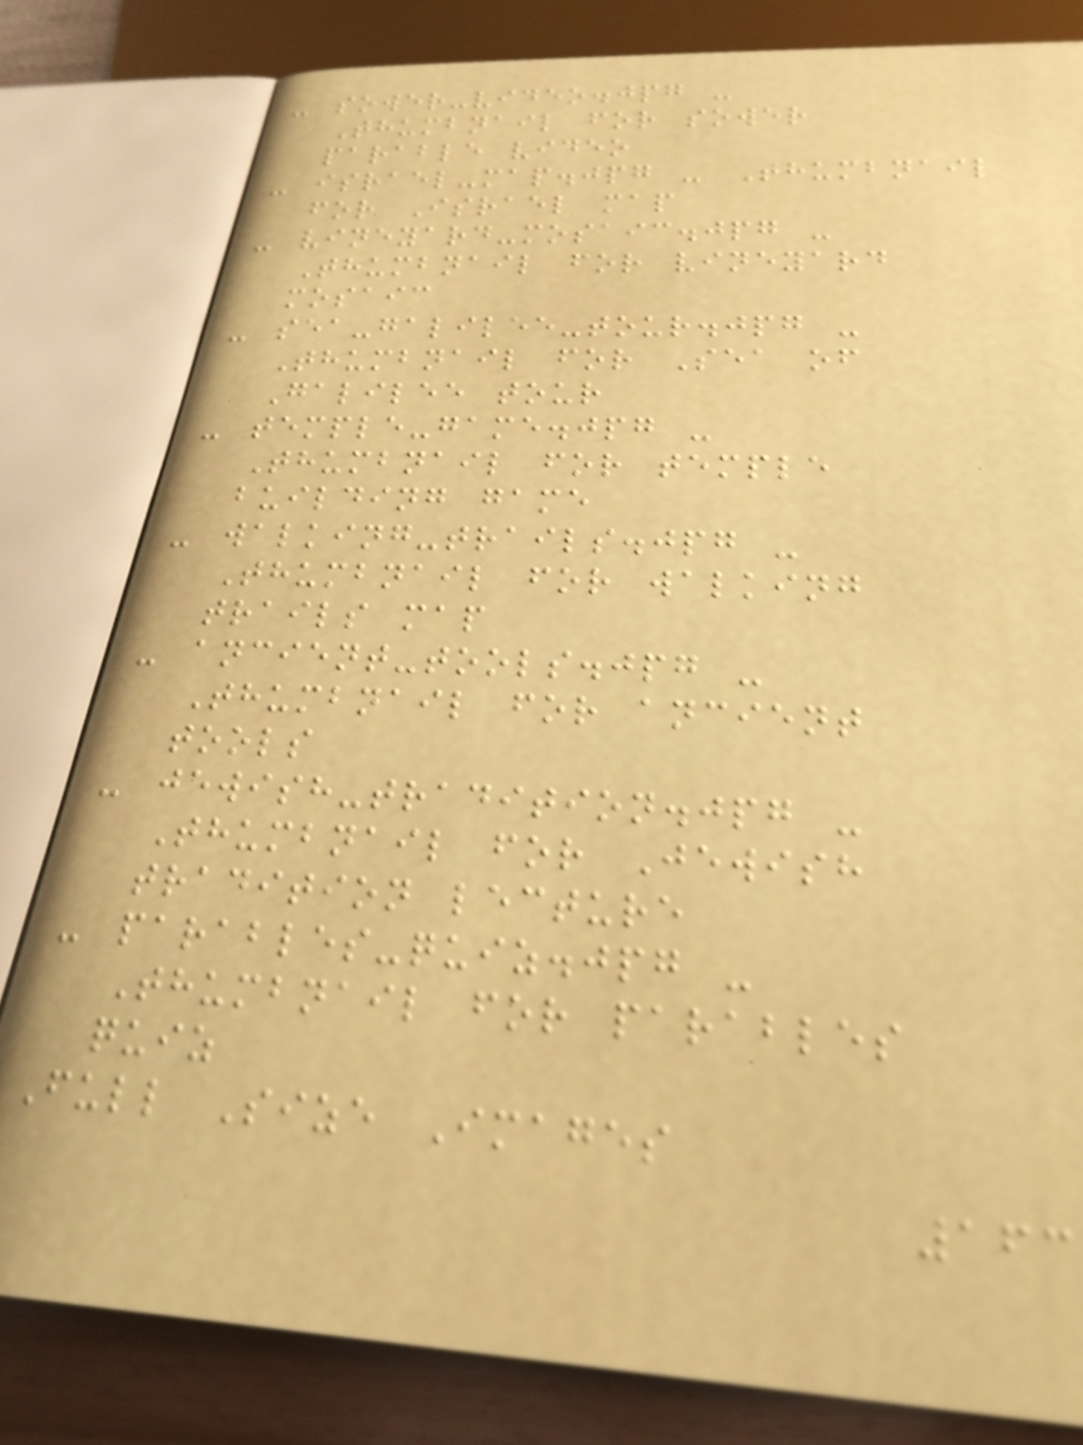- sower-video.jpg -
Thumbnail for sower
parable video
- israel-map.jpg - Thumbnail
for Israel map
- vineyard-mosaic.jpg -
Thumbnail for vineyard
mosaic
- sea-galilee-tour.jpg -
Thumbnail for Sea of
Galilee tour
- temple-game.jpg -
Thumbnail for temple
building game
- walking-trails.jpg -
Thumbnail for walking
trails map
- ancient-tools.jpg -
Thumbnail for ancient
tools
- jewish-tradition.jpg -
Thumbnail for Jewish
tradition lecture
- parables-quiz.jpg -
Thumbnail for parables
quiz
Full Size Images
163
